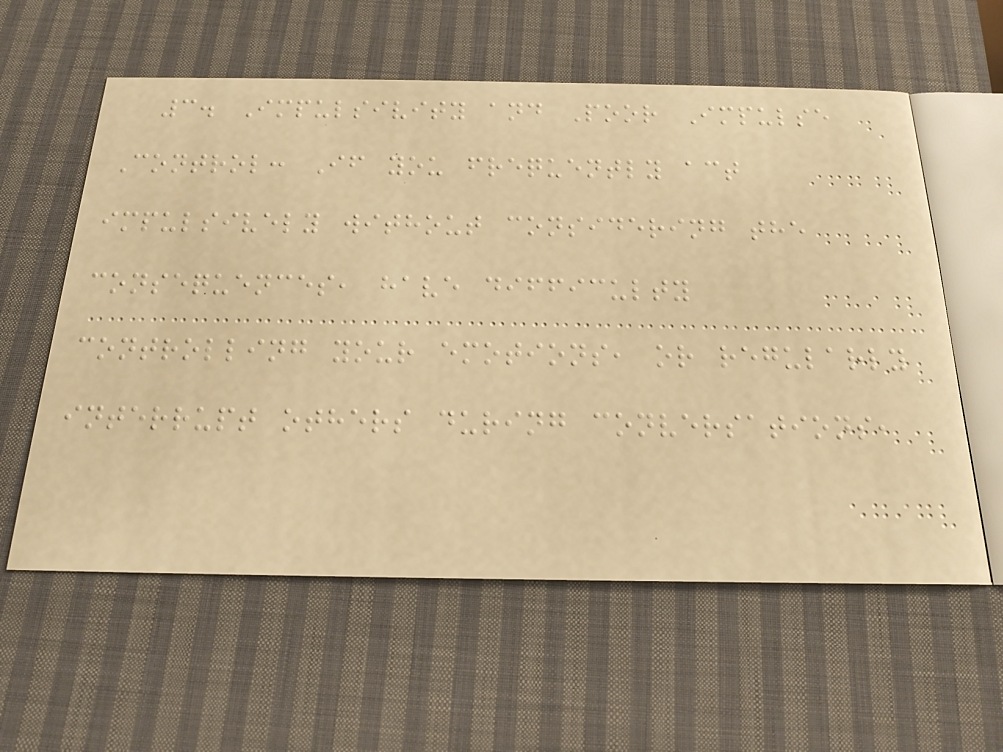3. Impulsivity and Poor Impulse
Control: If you frequently act
impulsively without considering the
consequences, have difficulty
controlling your emotions, or regularly
interrupt others during conversations,
